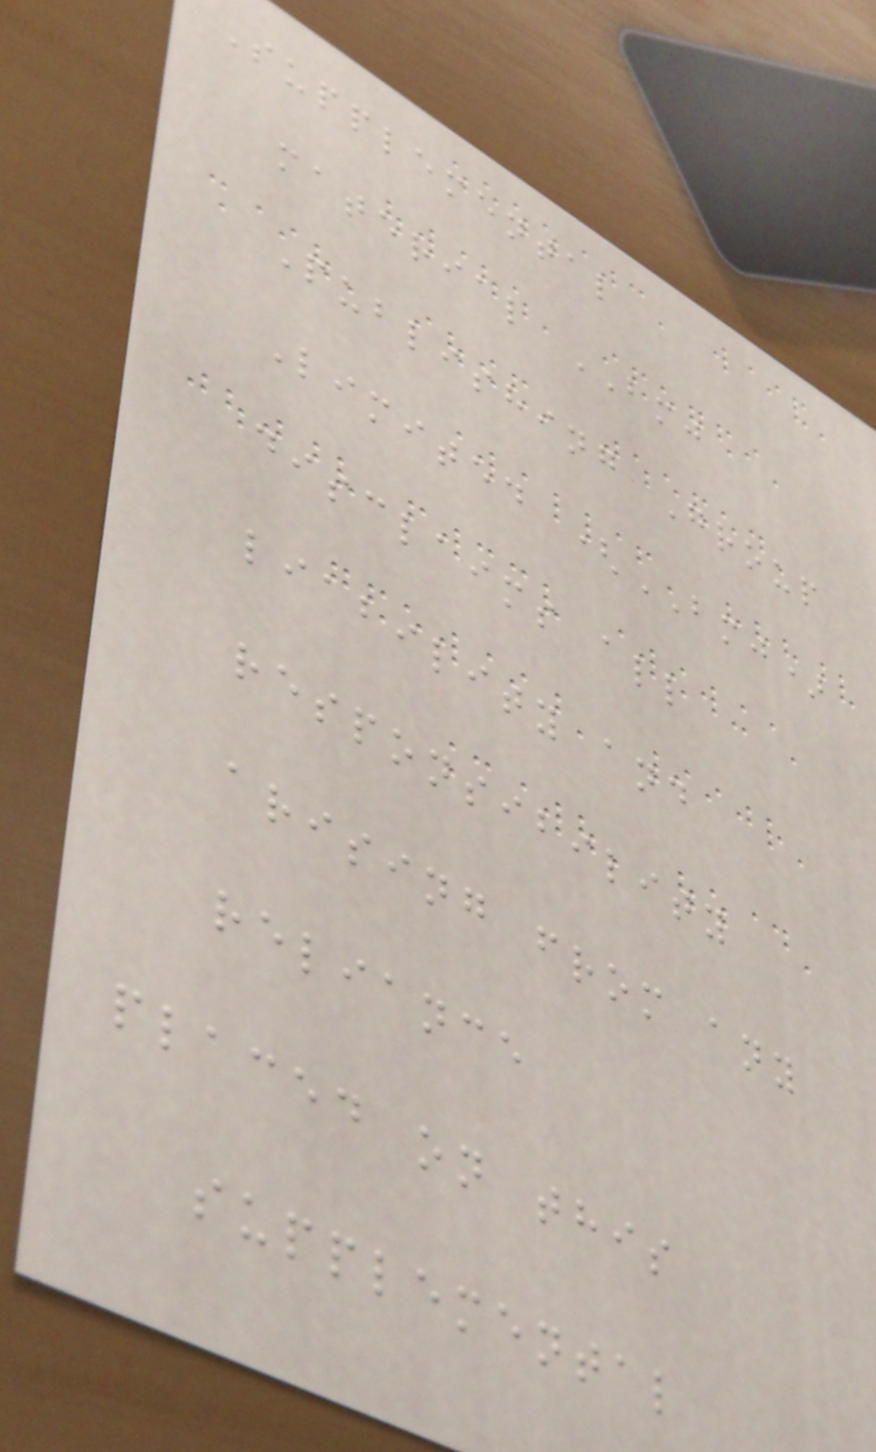Supplemental
material BMJ
Publishing Group
Limited (BMJ)
disclaims all
liability and
responsibility
arising from any
reliance
placed on this
supplemental
